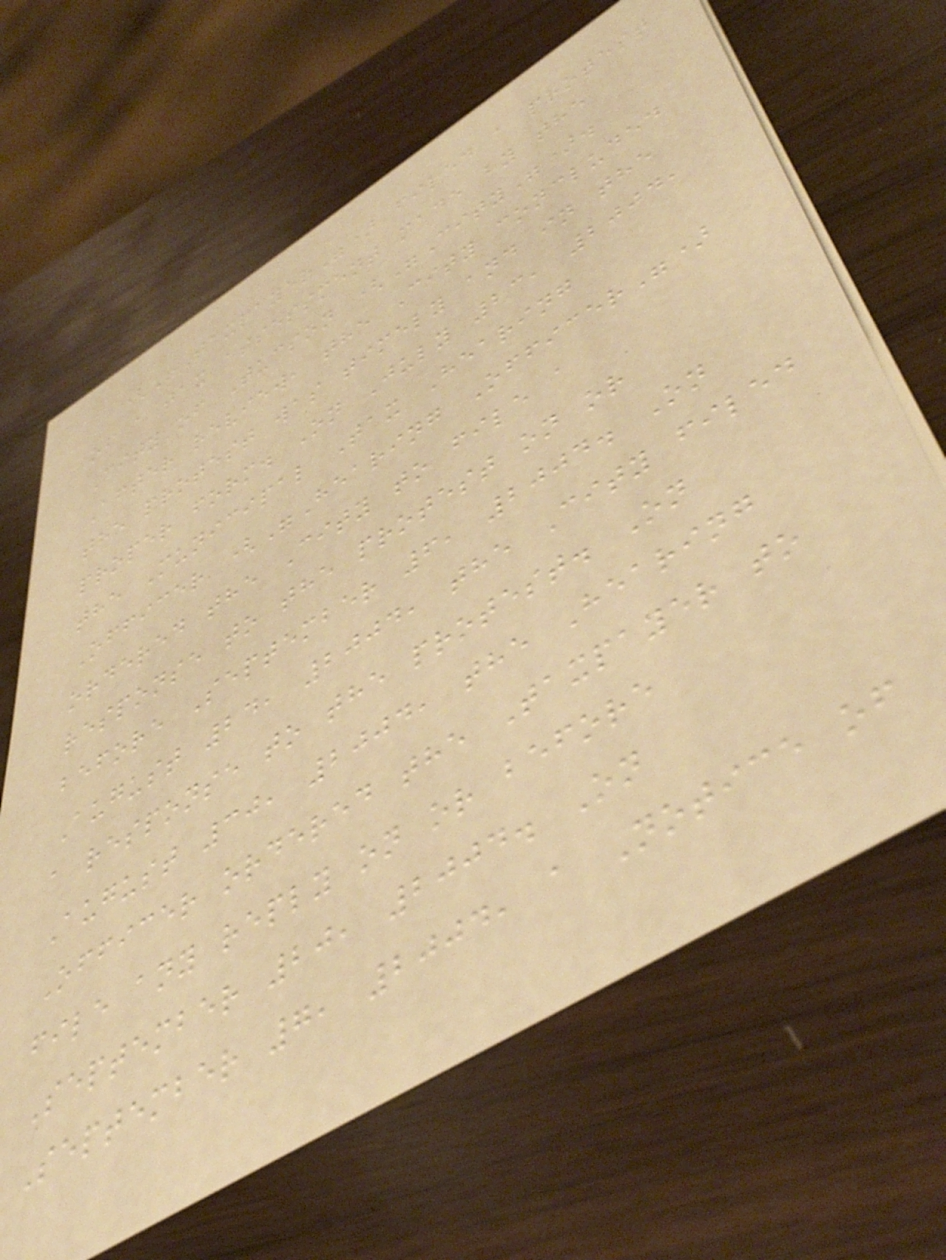("Taxpayer") filed a protest
of a tax assessment made by the
City of Tucson ("City").
After review, the City concluded
the protest was timely and in the
proper form. On July 23, 2004,
the Municipal Tax Hearing
Officer ("Hearing Officer")
ordered the City to file a
response to the protest on or
before September 6, 2004. On
August 24, 2004, the City filed
a response to the protest. On
August 30, 2004, the Hearing
Officer ordered the Taxpayer to
file any reply on or before
September 20, 2004. On
September 7, 2004, a Notice of
